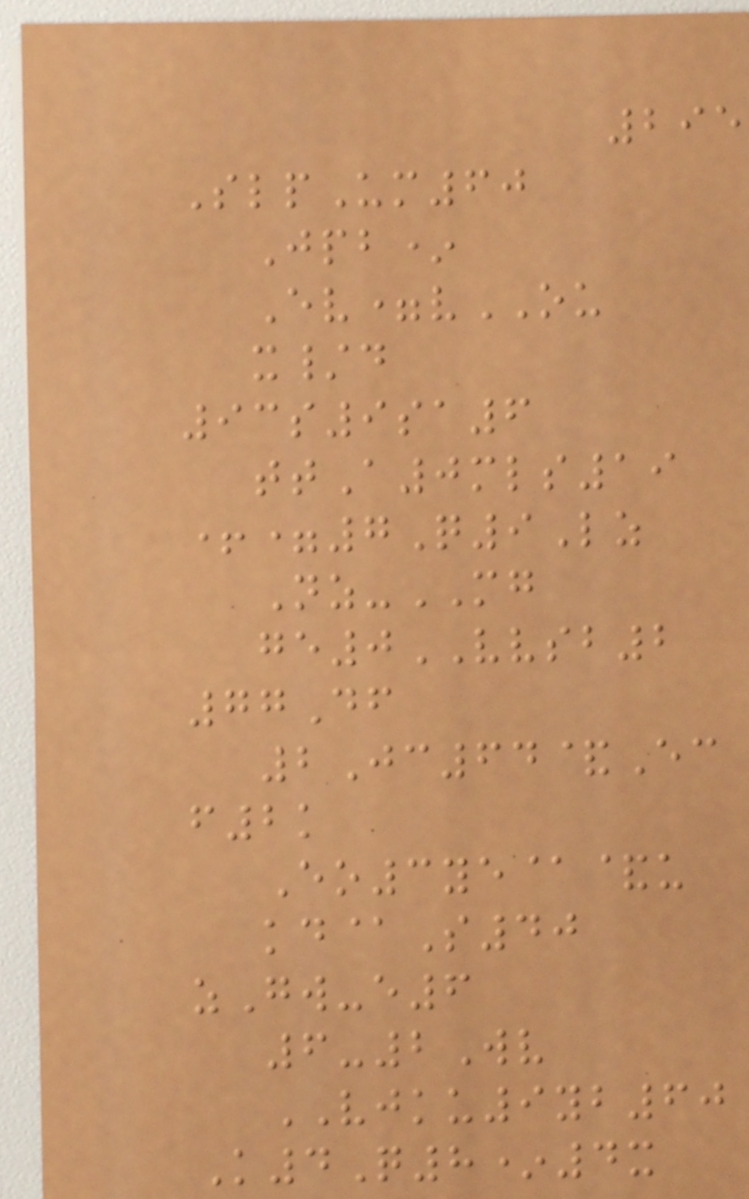295
SlpUm60
Jpb*
Ev=vOU
x/d
93s9sa6
ttA0mls19
+=7Q9Lz
Nz-MG
ge0VVSB2
77Df
2Jc64&Ec
f2k
Eo3ye@&u
kd@S40
zGw-e6
6-2Wv
VJKU9yb60
K4Q8*4x
